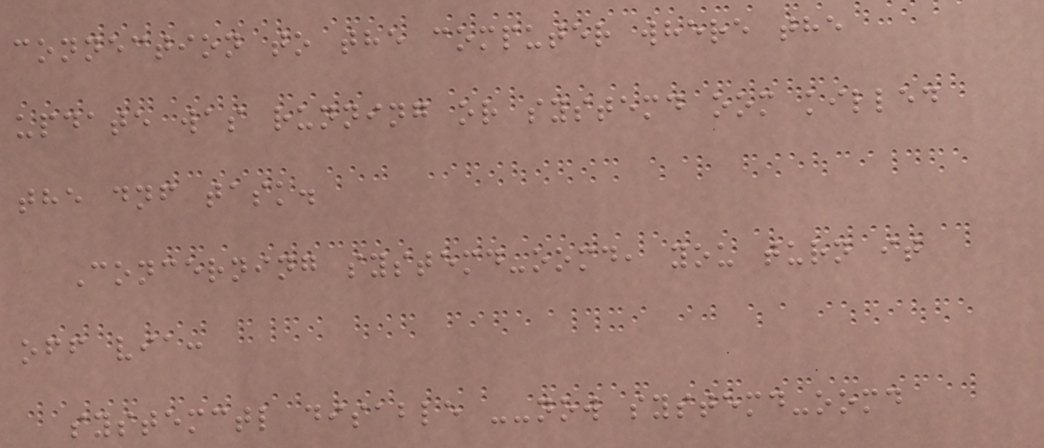connection to the computer where the
update was running or systemd oom killed
the dnf task.
Concerning systemd-oomd, you turn it
off via:
systemctl disable --now systemd-oomd
